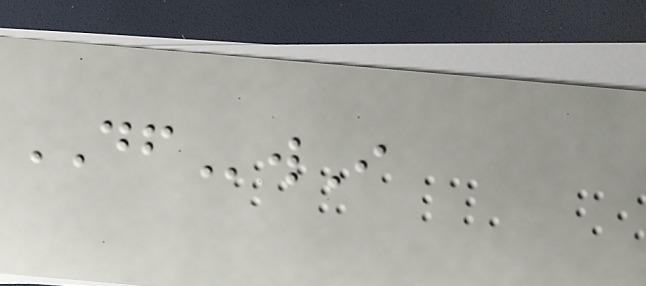DFwI
